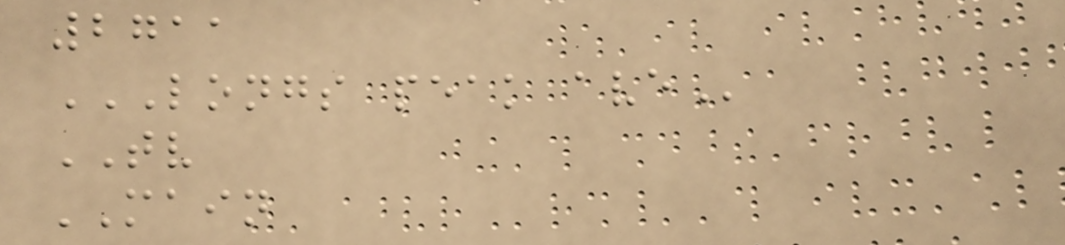2711
LONGS PEAK AVE
TV
MAIN
